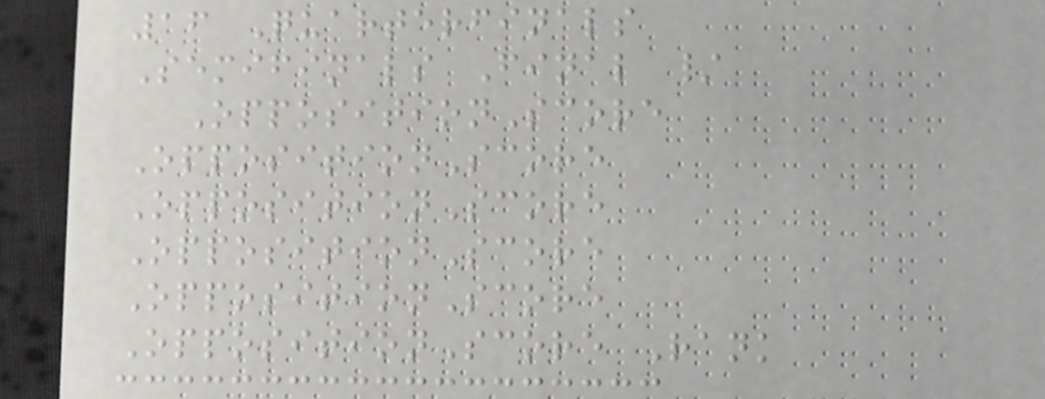16 Quarterfinals
Semifinals Final /
OppositionScore
OppositionScore
OppositionScore
OppositionScore
OppositionScore
OppositionScore Rank
